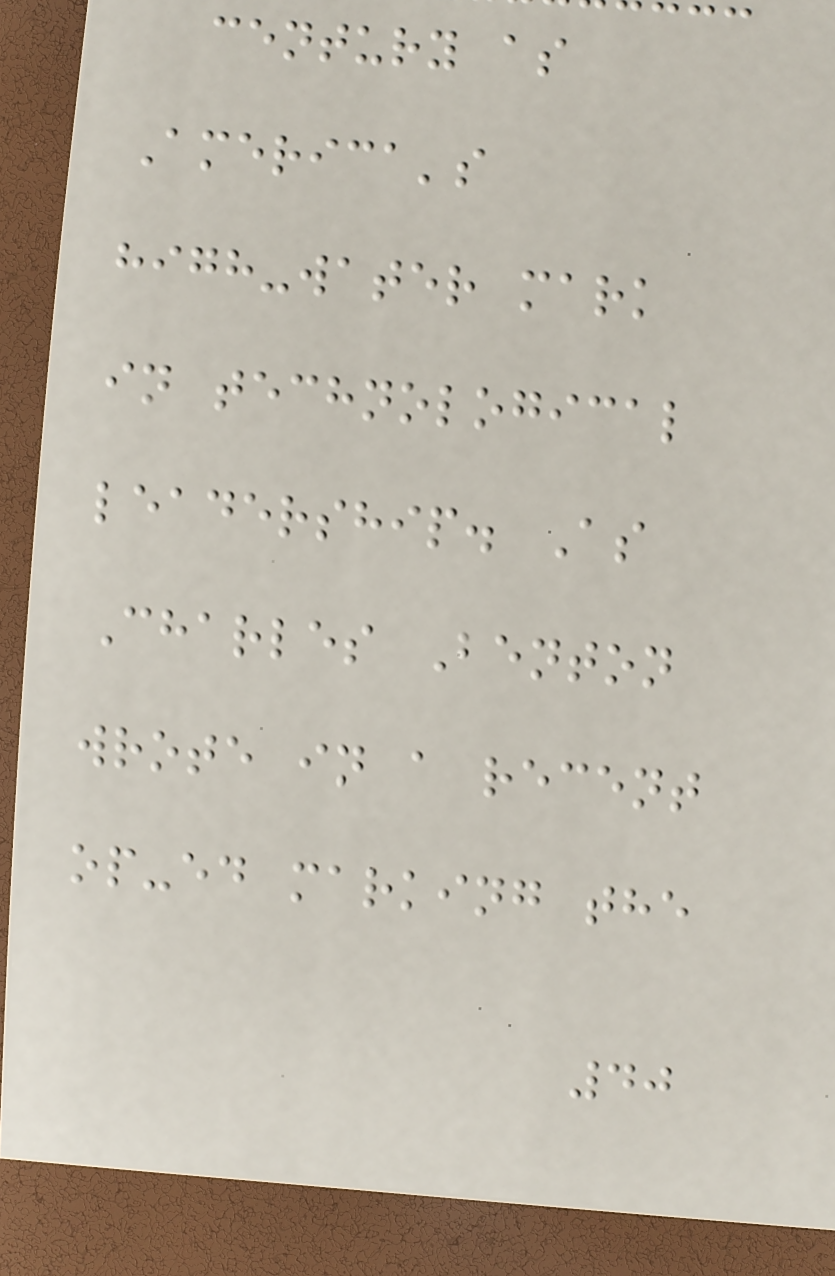century as
America's
high-water mark
in technological
leadership. As
Charles Benton
wrote in a recent
op-ed marking the
40
